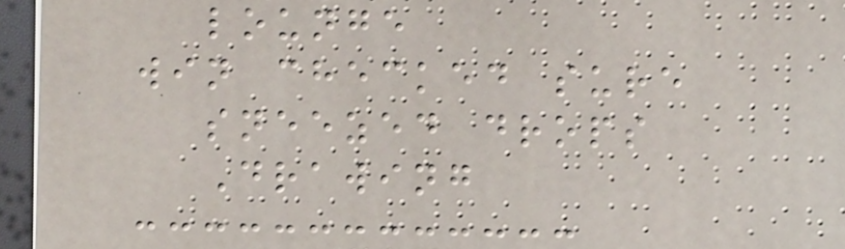lounge
win checked sure
sneezed drops
Drawing
